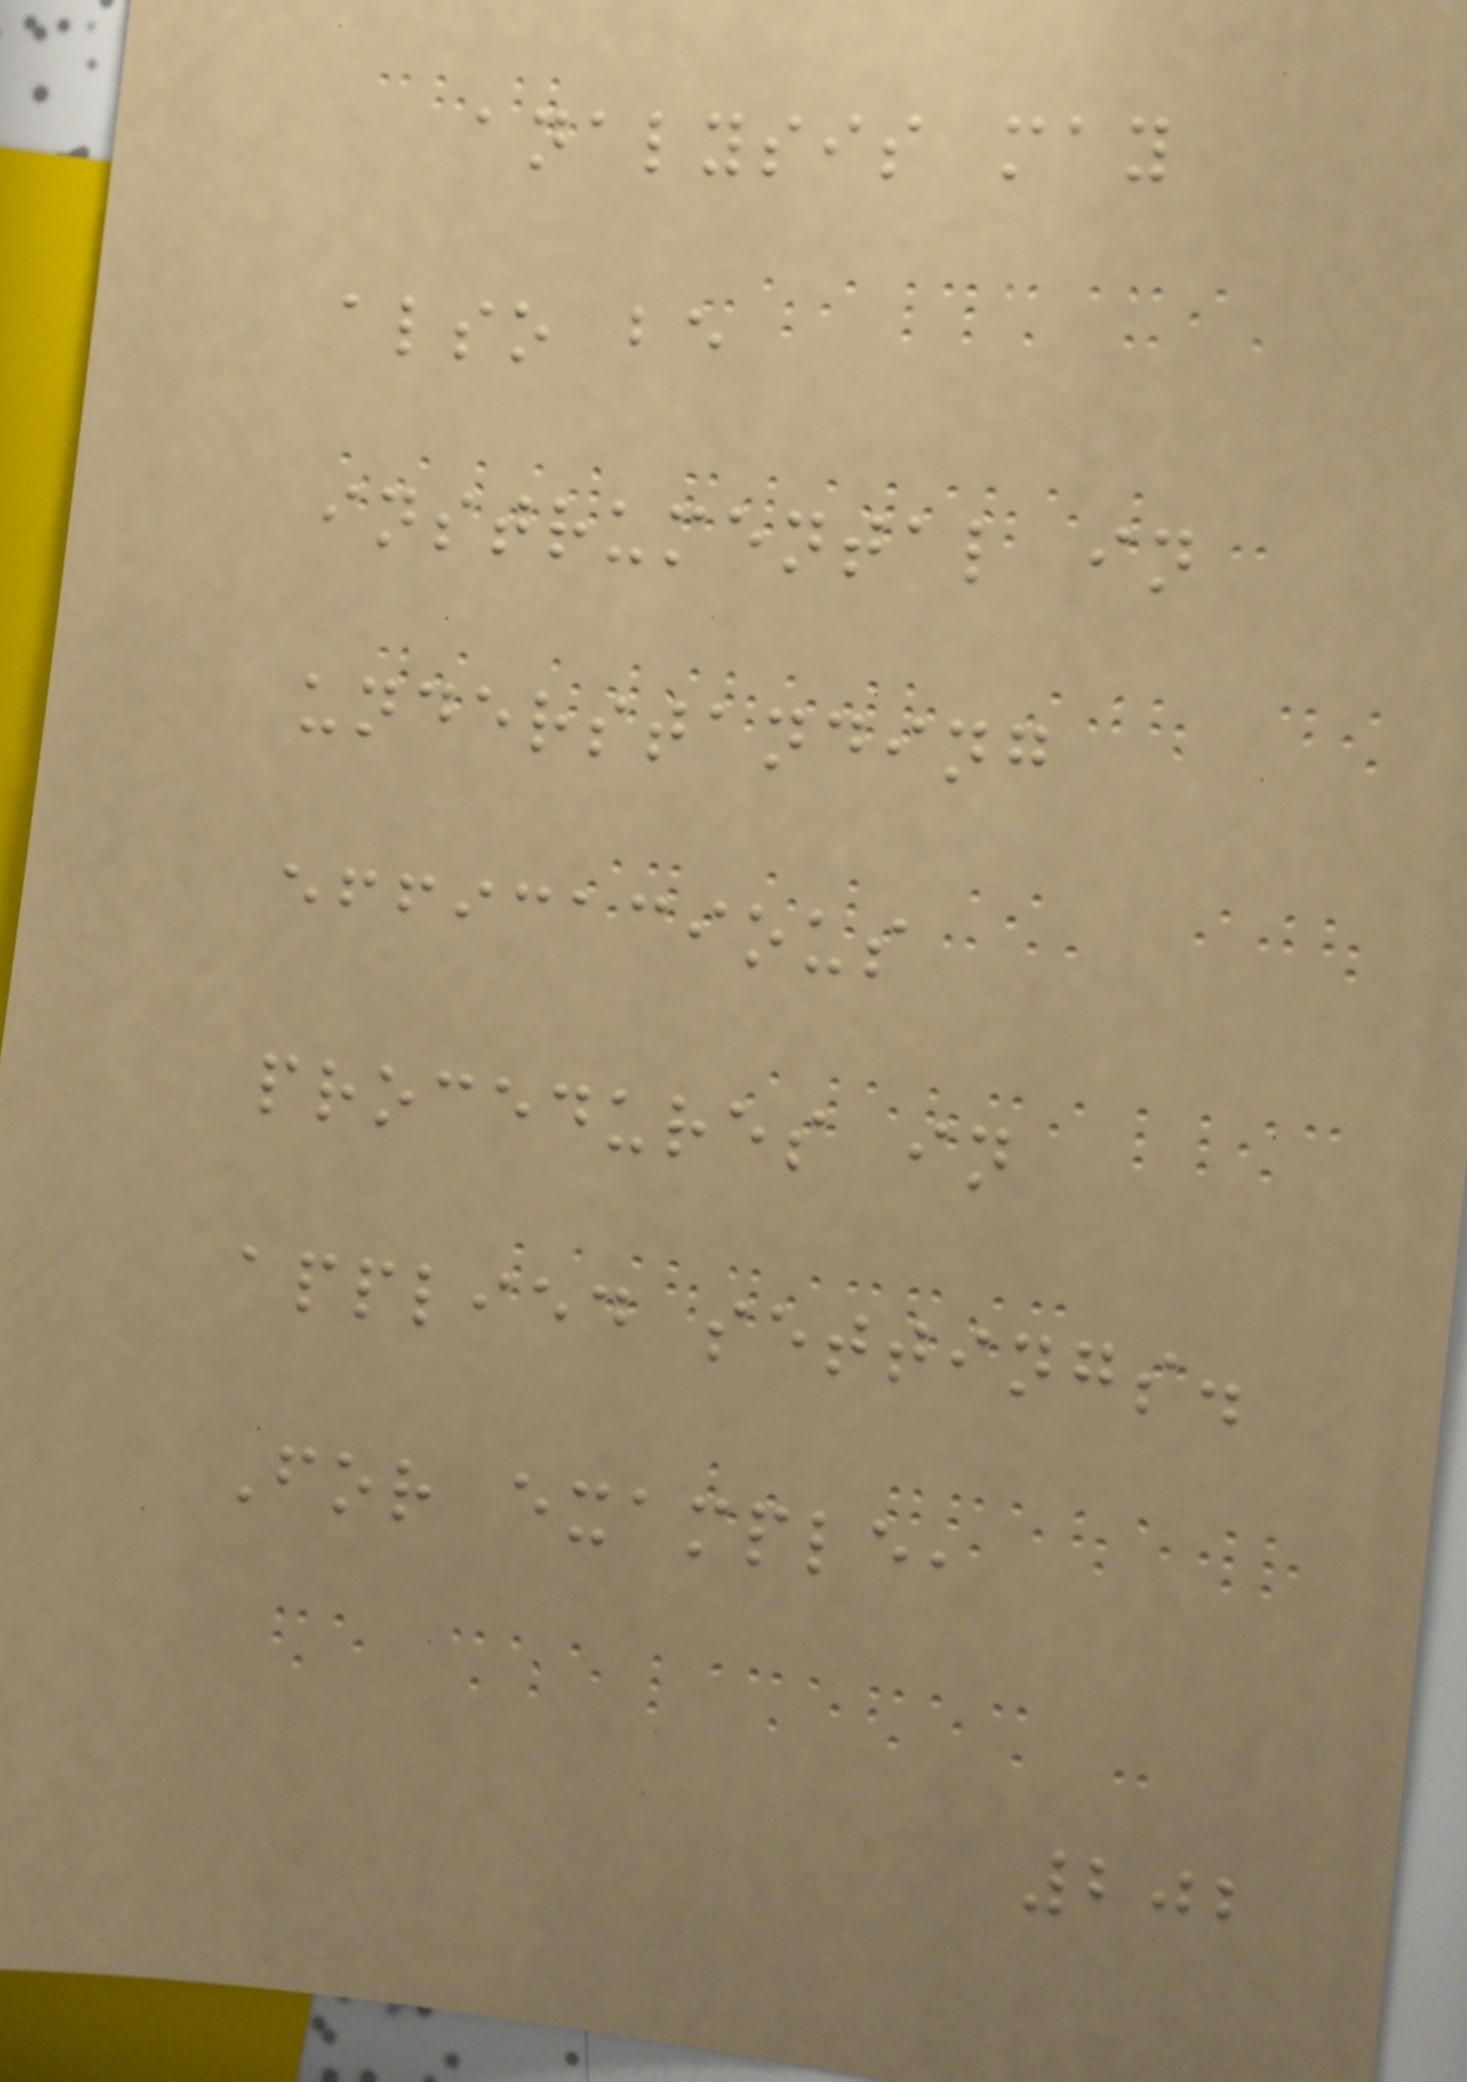analysis may
also be
instrumental in
understanding
efficacious
procedures in
applied settings.
For example,
202
